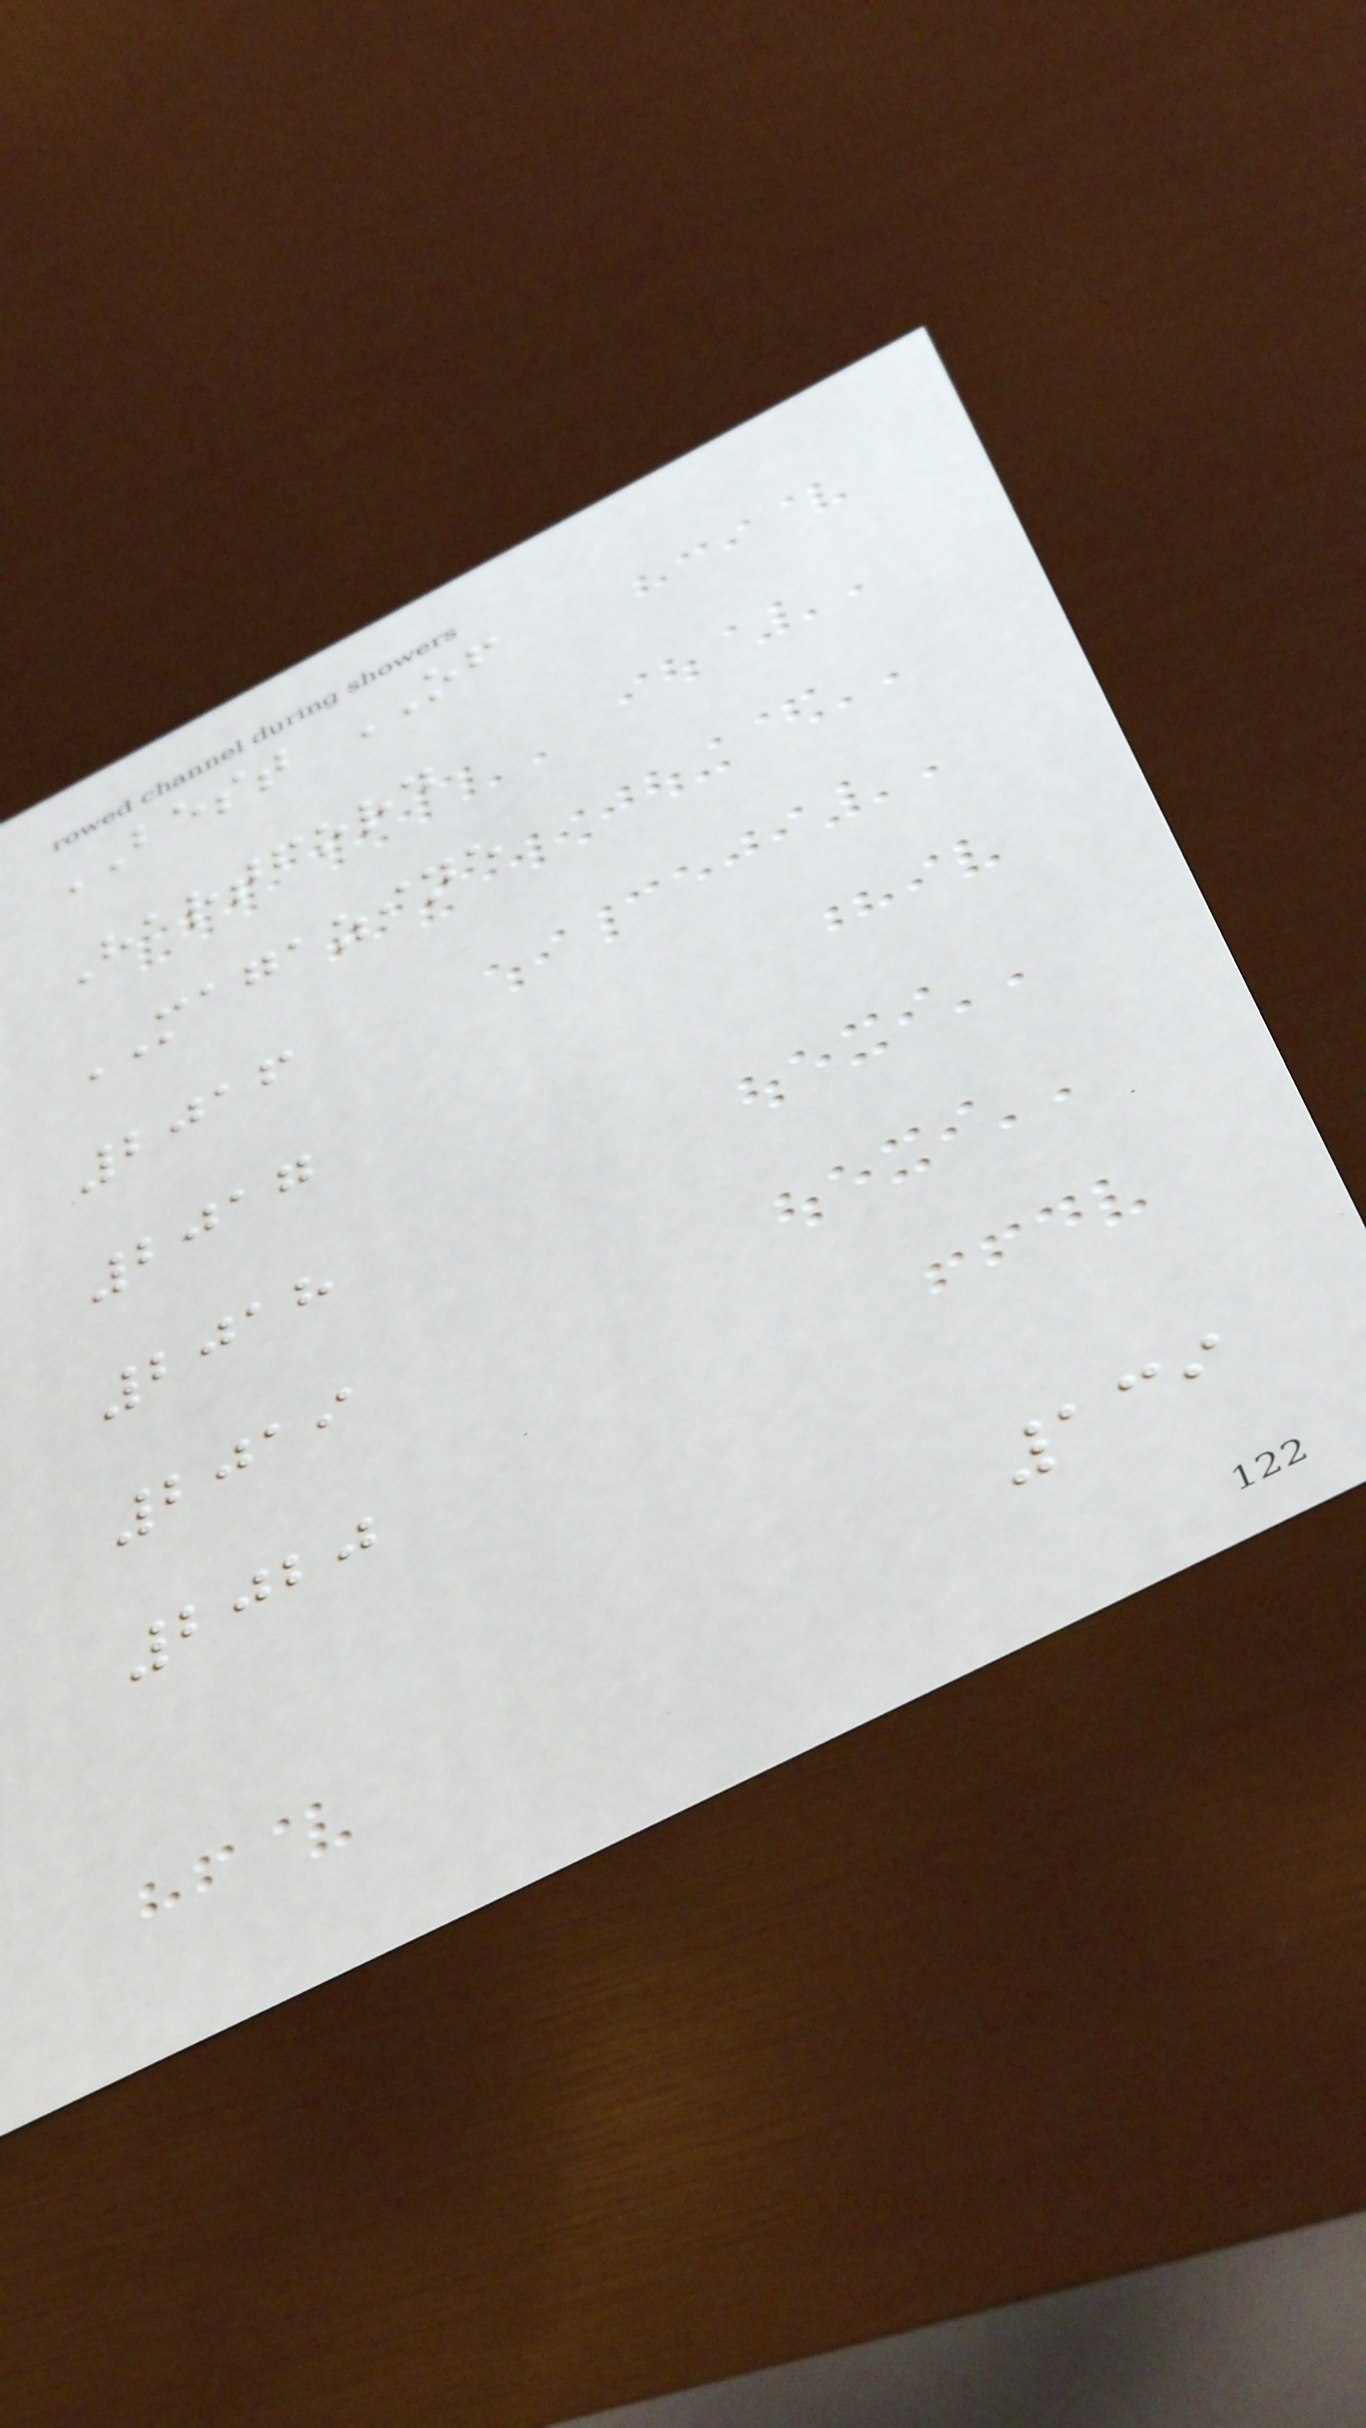BEST OF
Hartford
MAGAZINE
2016
2017
2018
2019
2020
139
